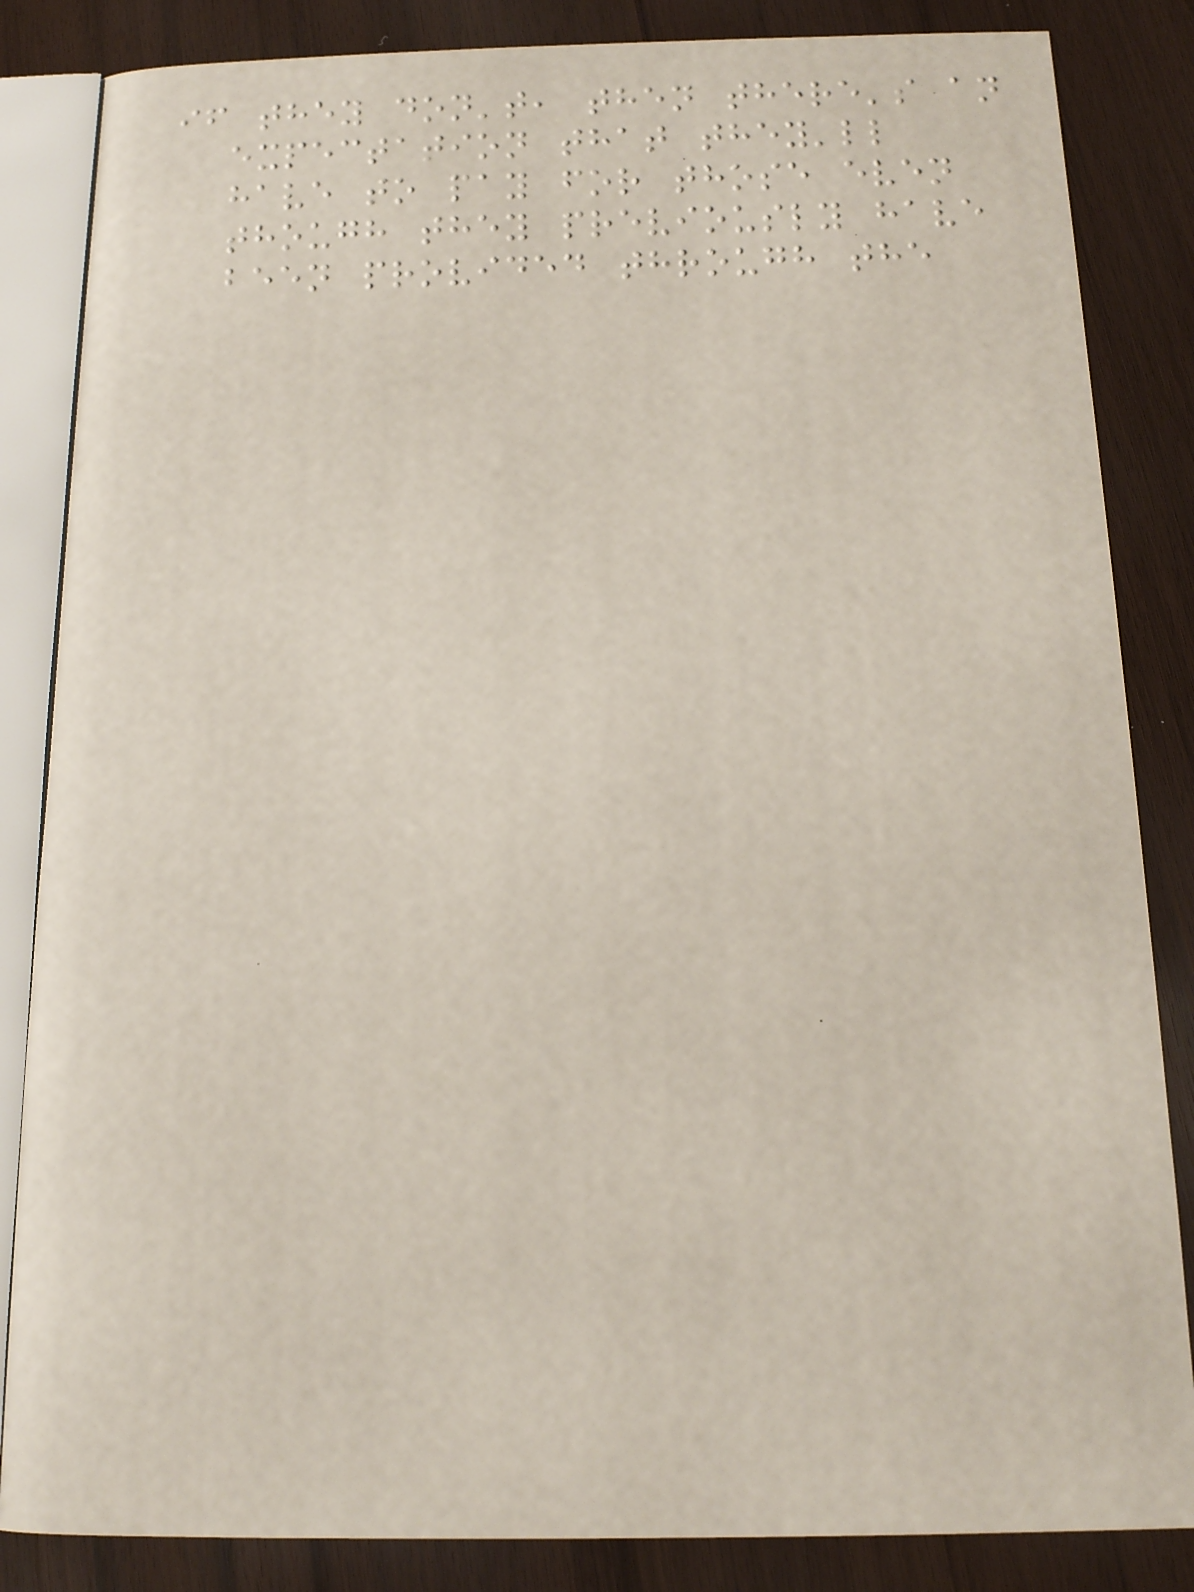if they don't, then there's an
expectation that they'll
have to pay for those even
though they previously have
been provided through the
